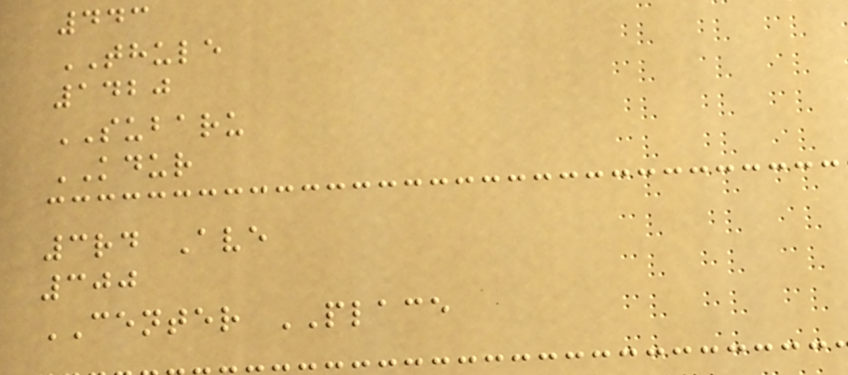443
THULE
1420
SUBARU
KDUR
3rd Ave
300
CENTER PLACE
